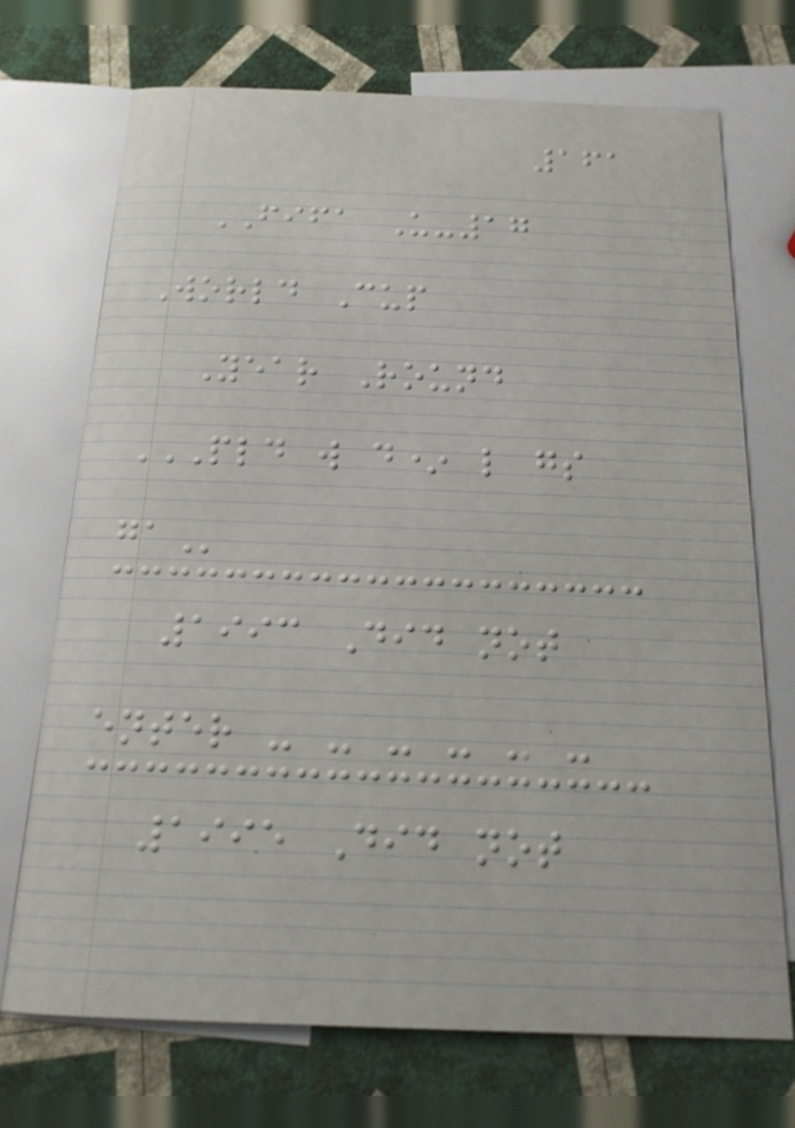161
FIFA U-17
World Cup
Year Round
PLD W D* L GS
GA
1993 Did not
enter - - - - - -
1995 Did not
